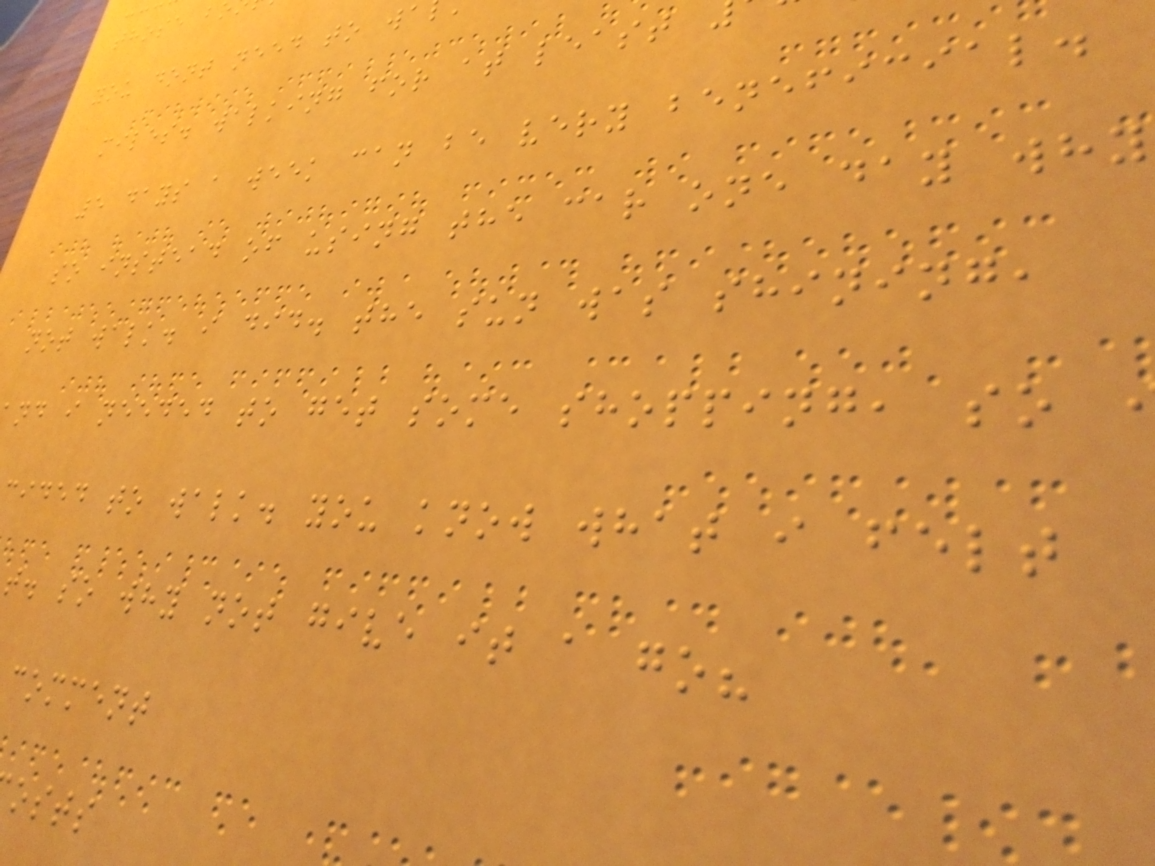you dont need to wa
miles. walking for at least
5 days a week can be very beneficial.
so instead of using the car one day why
not walk. i did. the sun was shining,
nd i needed to get some shopping, so
ided to walk. you know what i felt
t. so why not give it a go?
comment
osts
